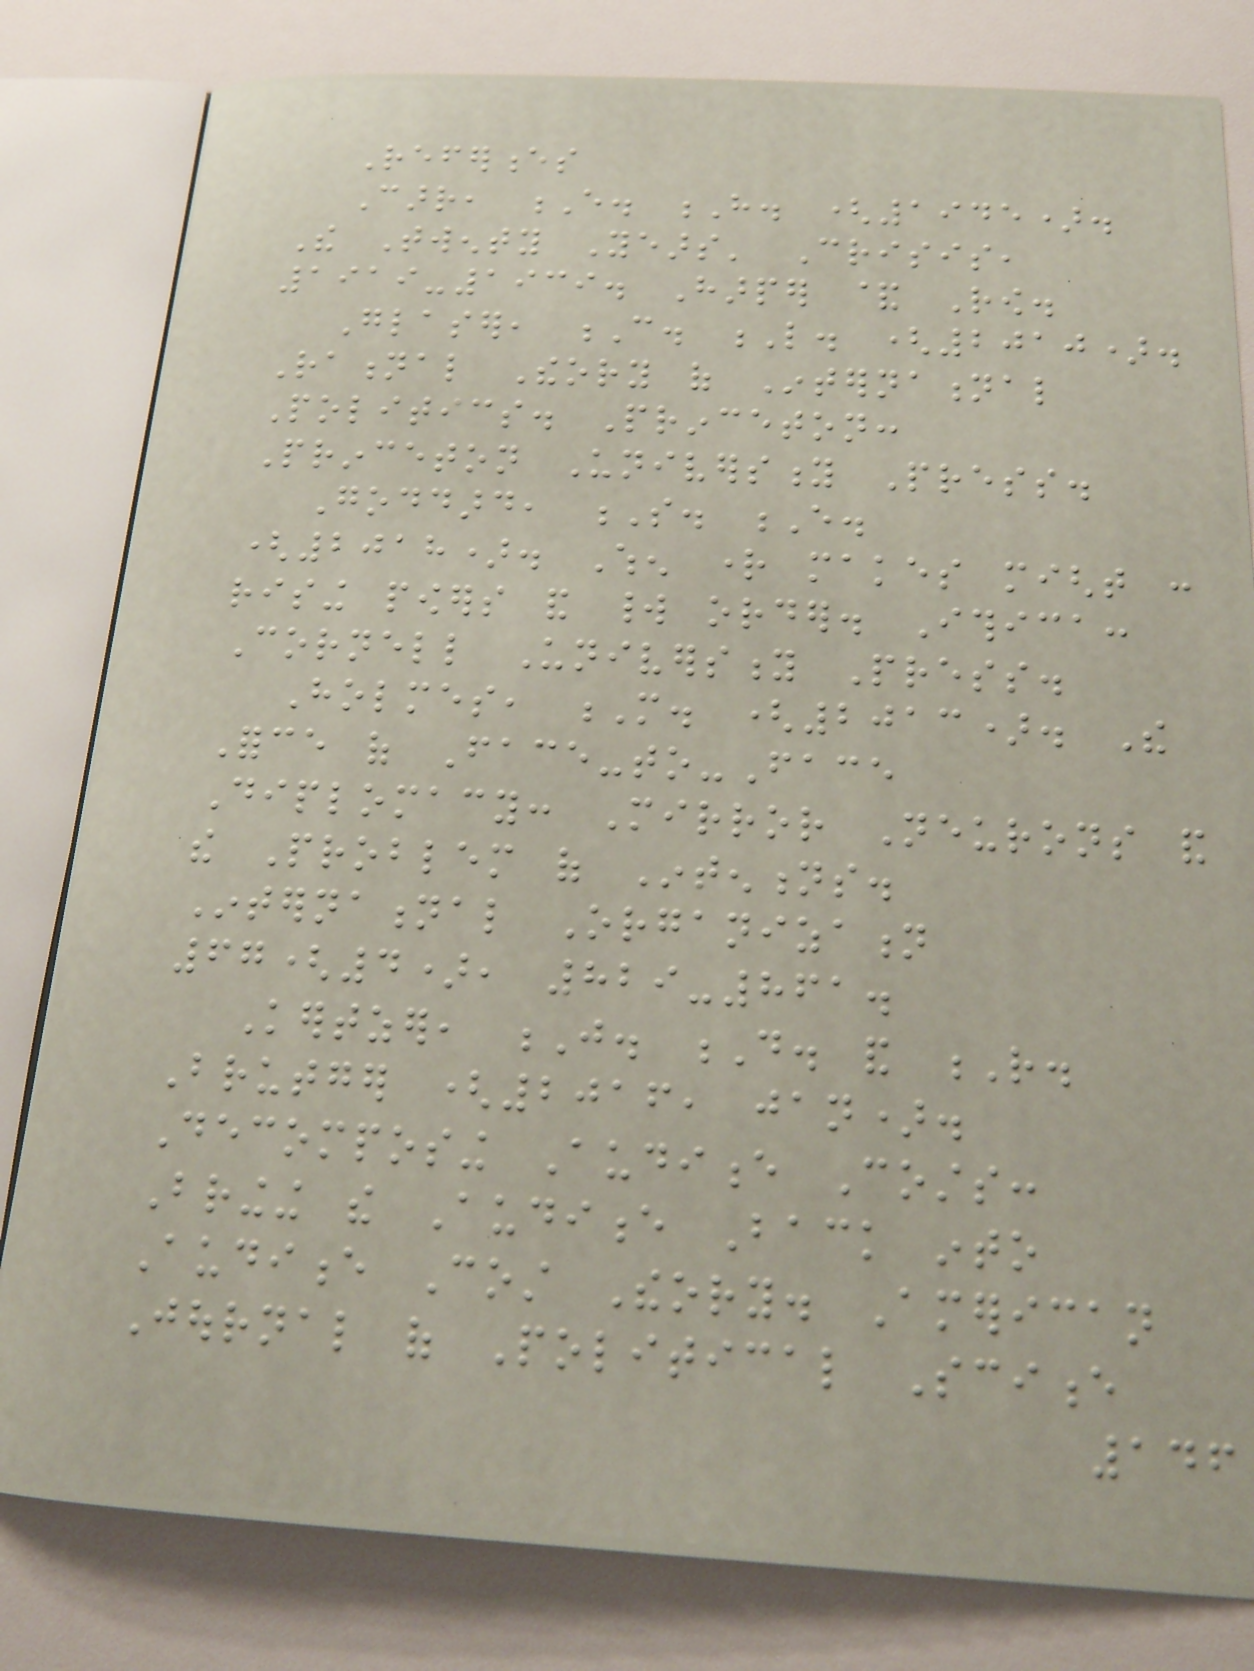References
Carr, E. H. (1945).
The Twenty Years' Crisis,
1919-1939. Harper & Row.
Glaser, C. L. (2010).
Rational Theory of International
Politics. Princeton:
Princeton University Press.
Goddard, S. E.
(2018). When right makes might :
rising powers and world order. Ithica:
Cornell University Press.
Holmes, M. (2013). The
Force of Face-to-Face
Diplomacy: Mirror Neurons and
the Problem of Intentions.
International Organization
67(4), 829-861.
Kertzer, J. D. and R.
Brutger (2016, jan).
Decomposing Audience Costs:
Bringing the Audience Back into
Audience Cost Theory. American
Journal of Political Science
146
